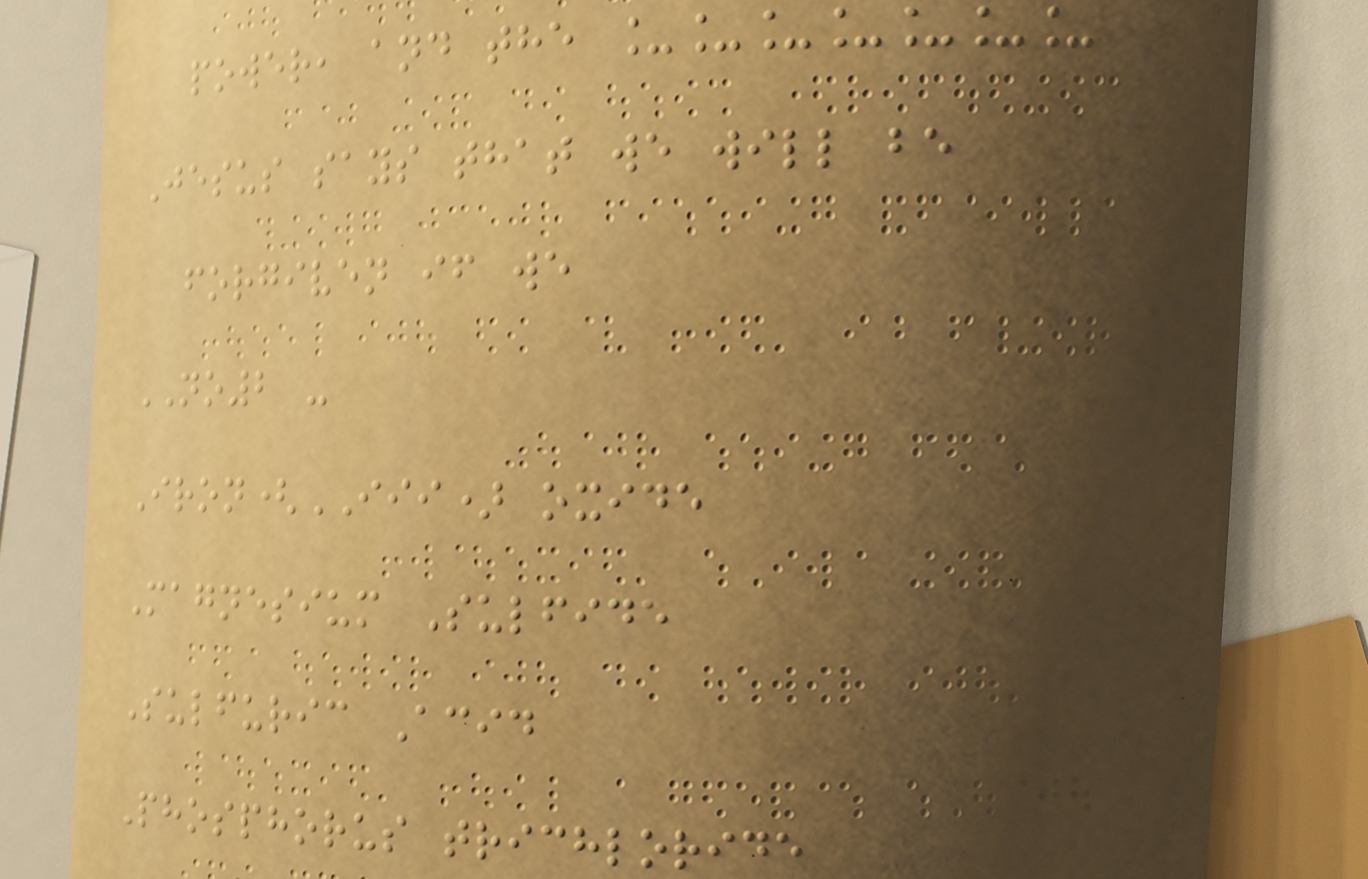power, and the _______
Jesus says that we will be
forgiven if we
NO2 -
Iron(III) oxide
Magnesium Sulfide
Sulfuric Acid
Phosphorus trichloride
